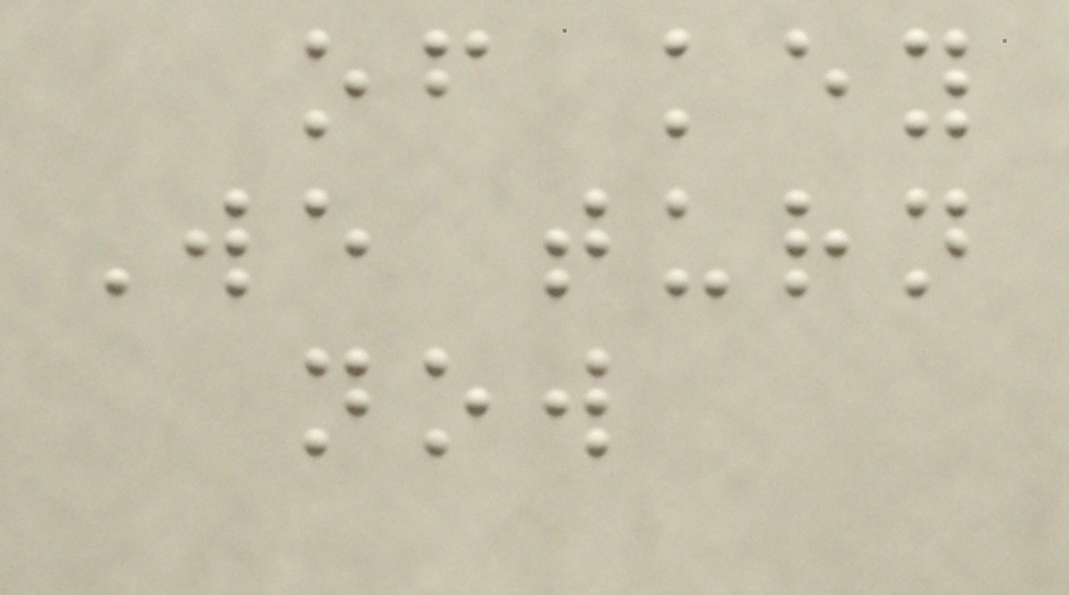of key
We turn
now
